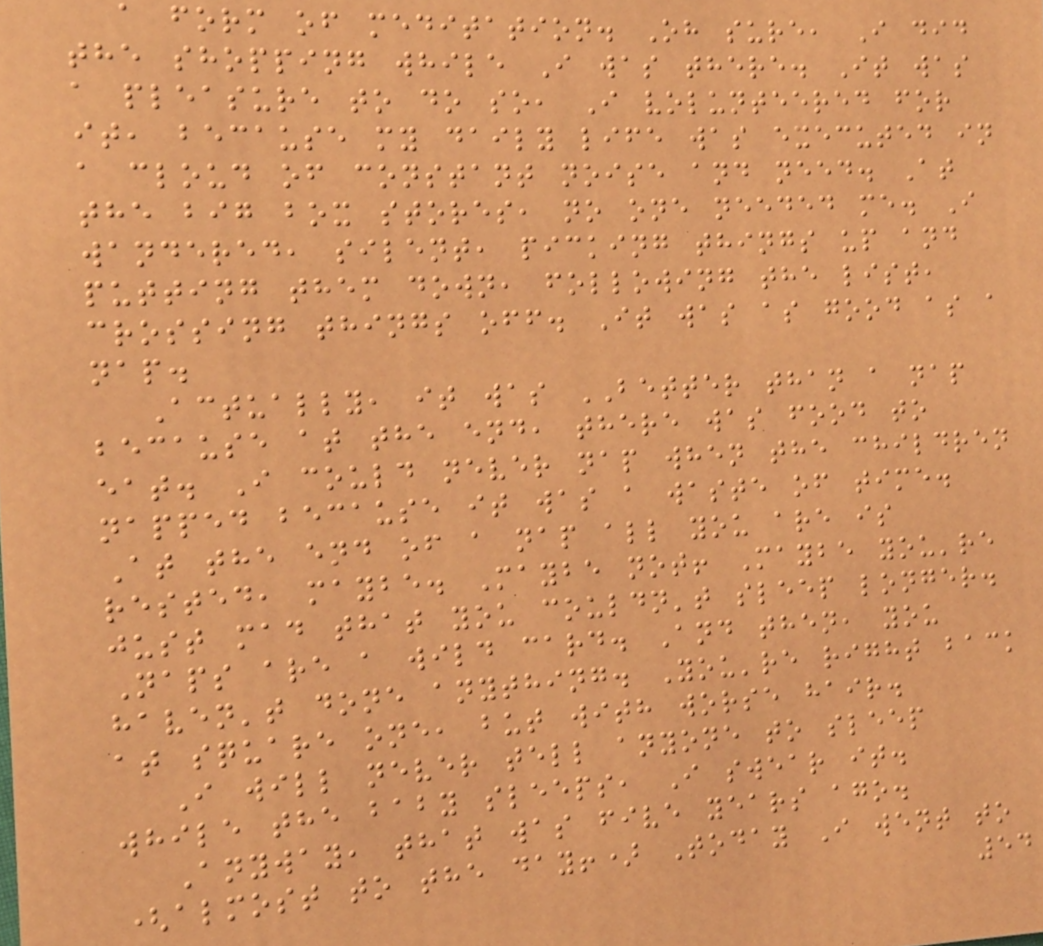a form of meditation. Oh sure, I did
the shopping while I was there. It was
a pleasure to do so, I volunteered for
it, because my daily life was executed in
a cloud of constant noise and need. At
the big box stores, no one needed me. I
wandered, silent, picking things up and
putting them down, following the list,
crossing things off. It was as good as a
nap.
Actually, it was BETTER than a nap
because at the end, there was food to
eat. I could never nap when the children
napped because it was a waste of time.
At the end of a nap all you are is
rested, maybe. Maybe not! Maybe you're
just mad that you couldn't sleep longer.
Naps are a wild card. And then, you
haven't done anything. You're right back
at square one, but with worse hair.
I will never tell anyone to sleep
while the baby sleeps, I swear it.
Anyway, that was five years ago.
(almost to the day!) Today I went to
54
